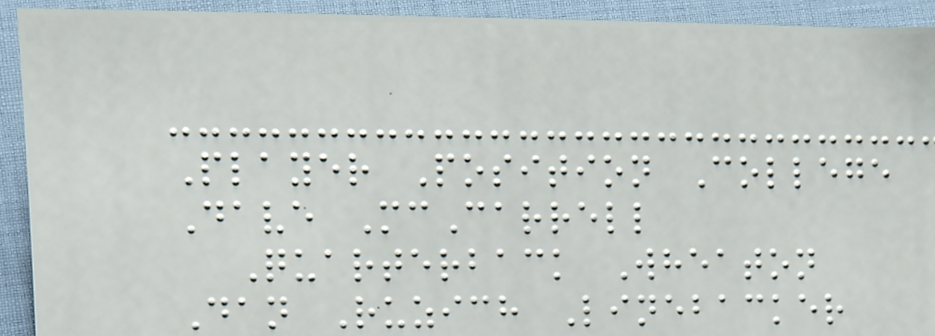Player Position College
Dave McCarrell
Quarterback Wheaton
Dan Ruzich Linebacker
